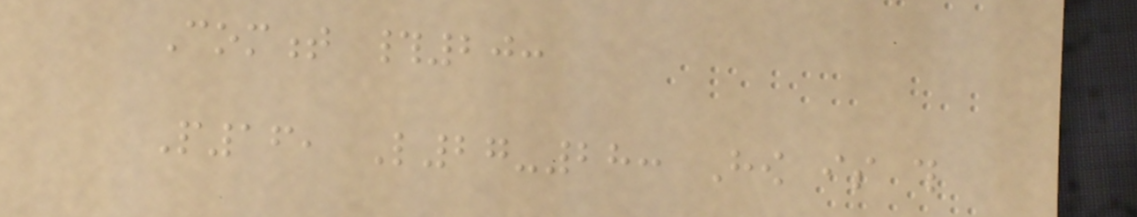Comment #20:
P16, L27-28: How is this
